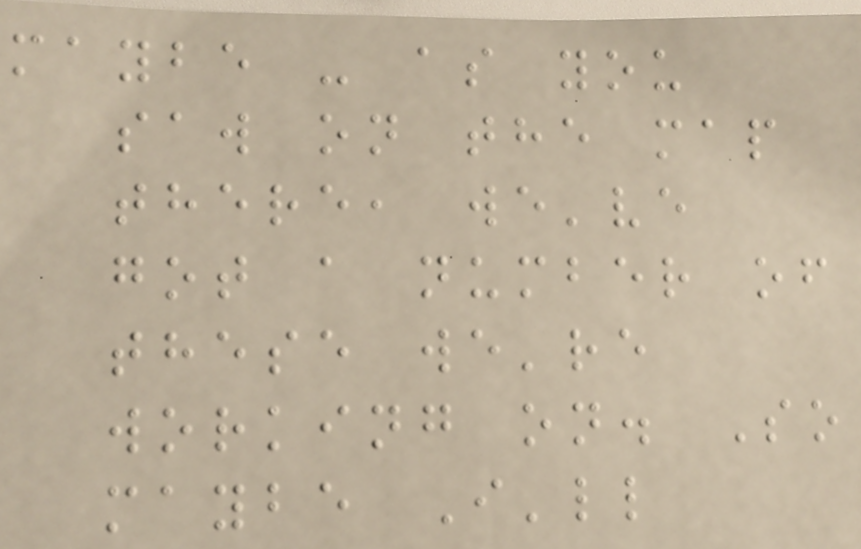maybe - as you
saw on the map
there, we've
got a number of
these we're
working on. So
maybe I'll
